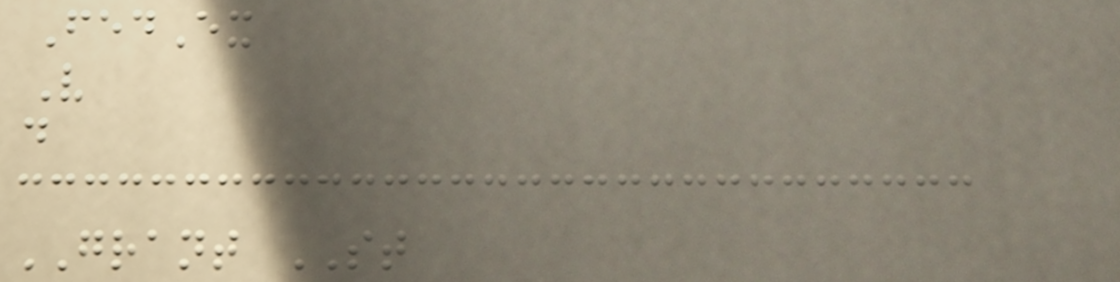FedEx
V
d
GRANT ST
